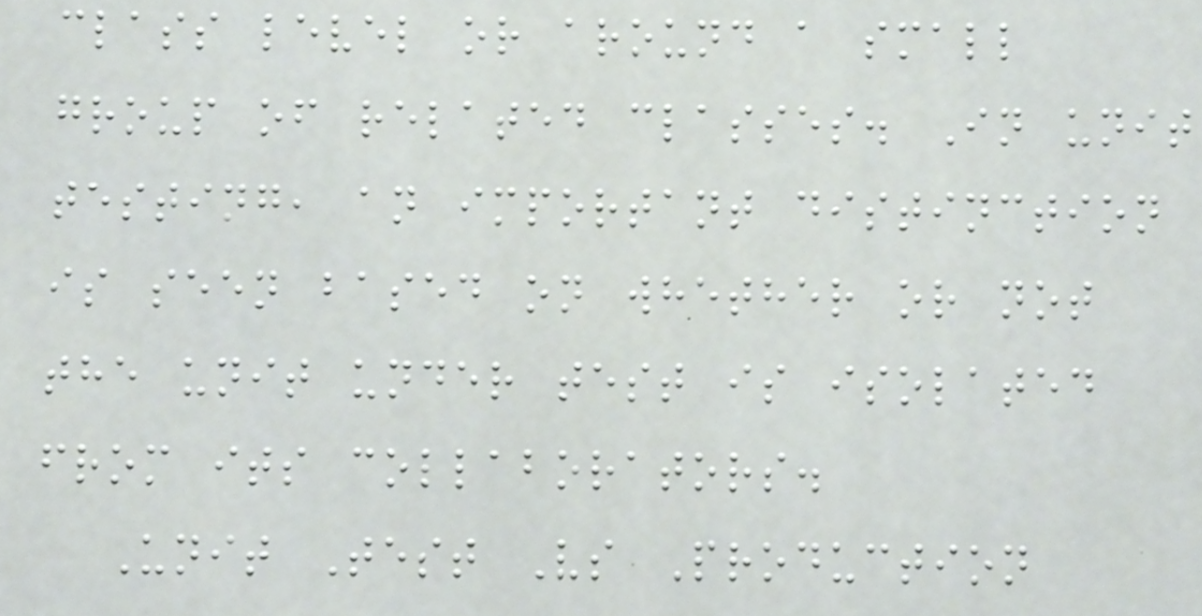class level or around a small
group of related classes. In unit
testing, an important distinction
is seen based on whether or not
the unit under test is isolated
from its collaborators.
Unit Test Vs Production
